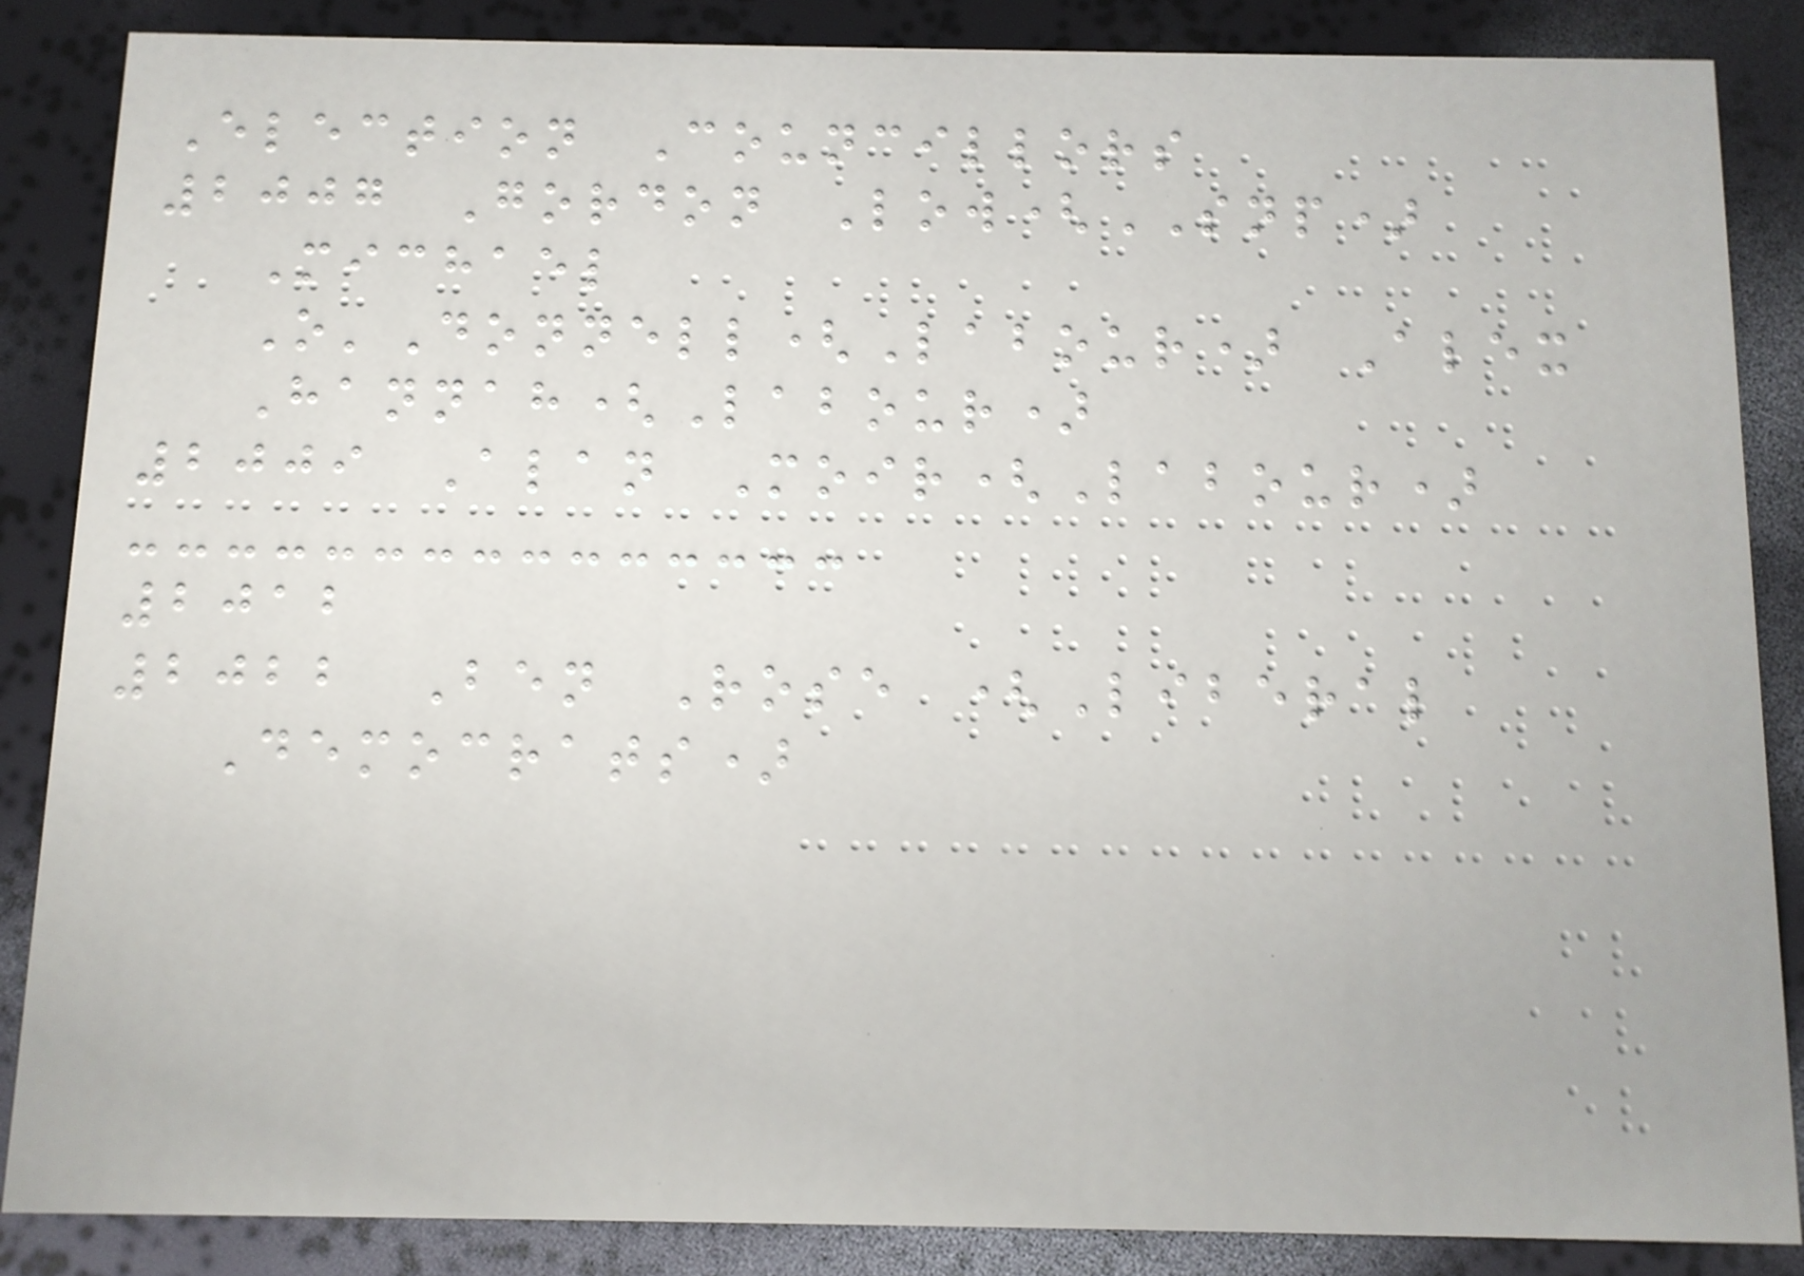Election Councillors
2007 Gordon Low(SNP)
Michael
O'Donnell(Labour) Alex
Hannah(Labour)
2009 Alan Moir(Labour)
2012
2022 Ben Rose (Liberal
Democrats)
